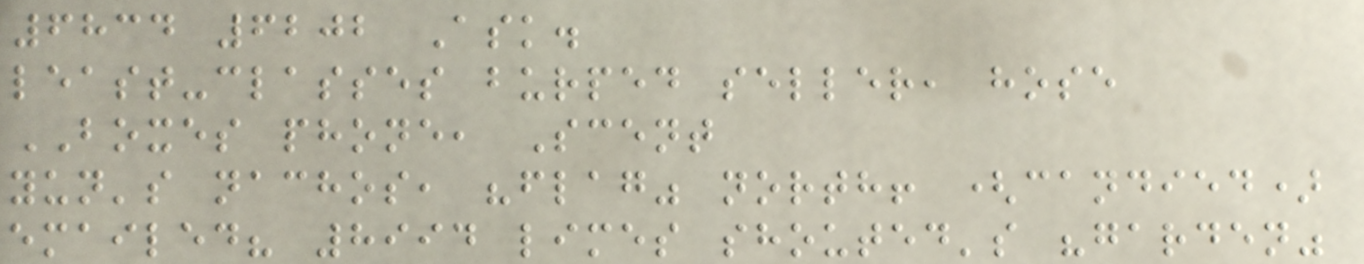6834 6202 Ask.
least-classes burped seller, hose
BOXES phone, Scent
yun's nachos, "flag" north! (candied)
emailed? 8994 limes shouted's "garden"
